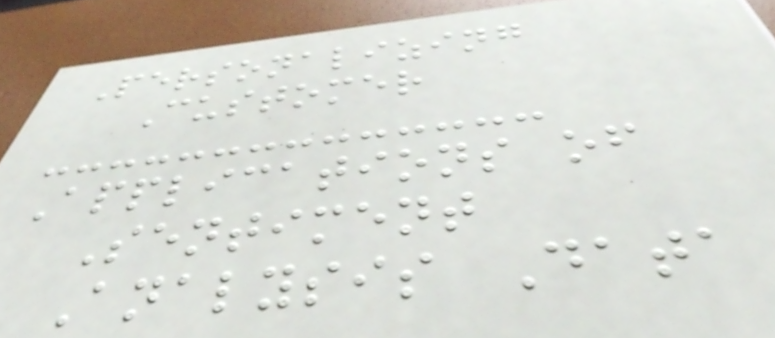Personalizing
Customer
Applications of
Sentiment
Analysis Data
